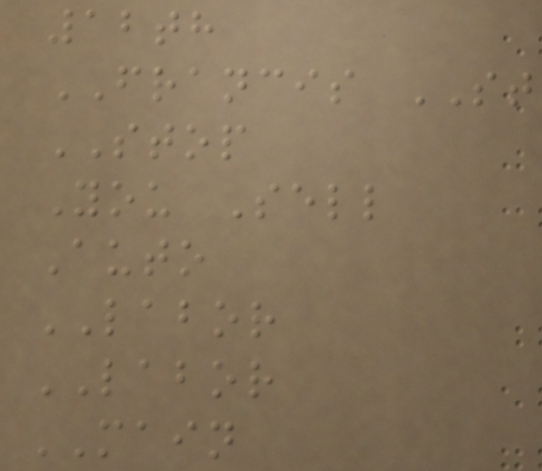12th
FRANCIS ST
STOP
You Sell
Auto
LABOR
LABOR
MAIN
